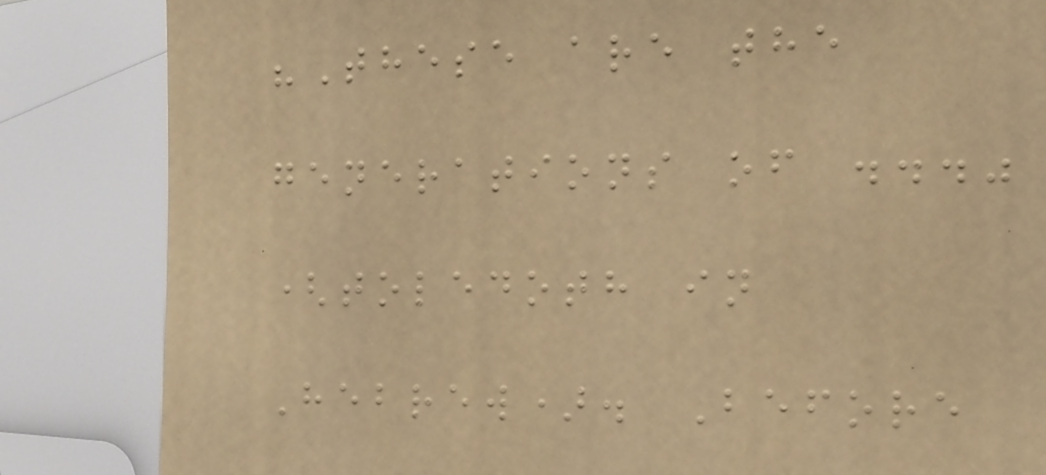"These are the
generations of ..."
(toledoth in
Hebrew). Before
